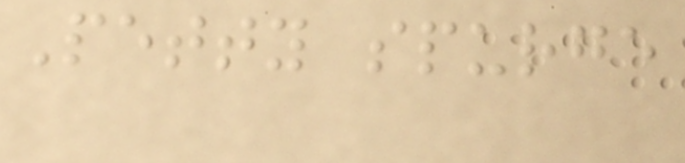Petty spurge
